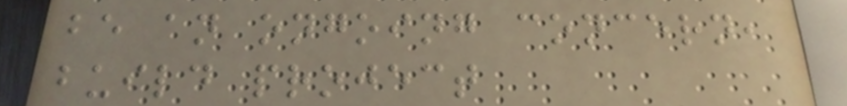be an ongoing concern,
build project
